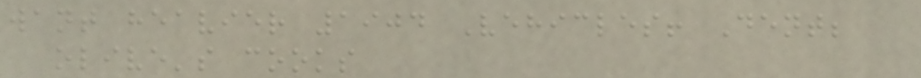want heavier 1904 Vehicles! Dent;
olive's cooks
